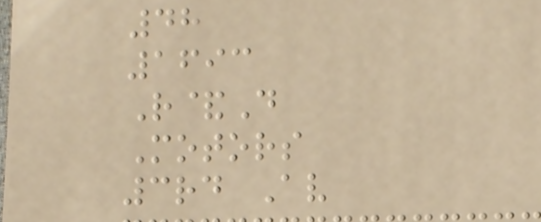48
1693
R&D
Motors
3rd Av
